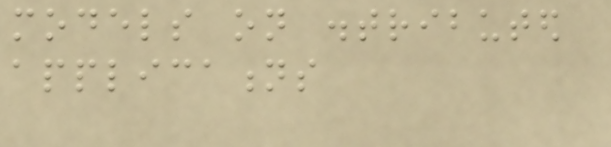models on distributed
applications
